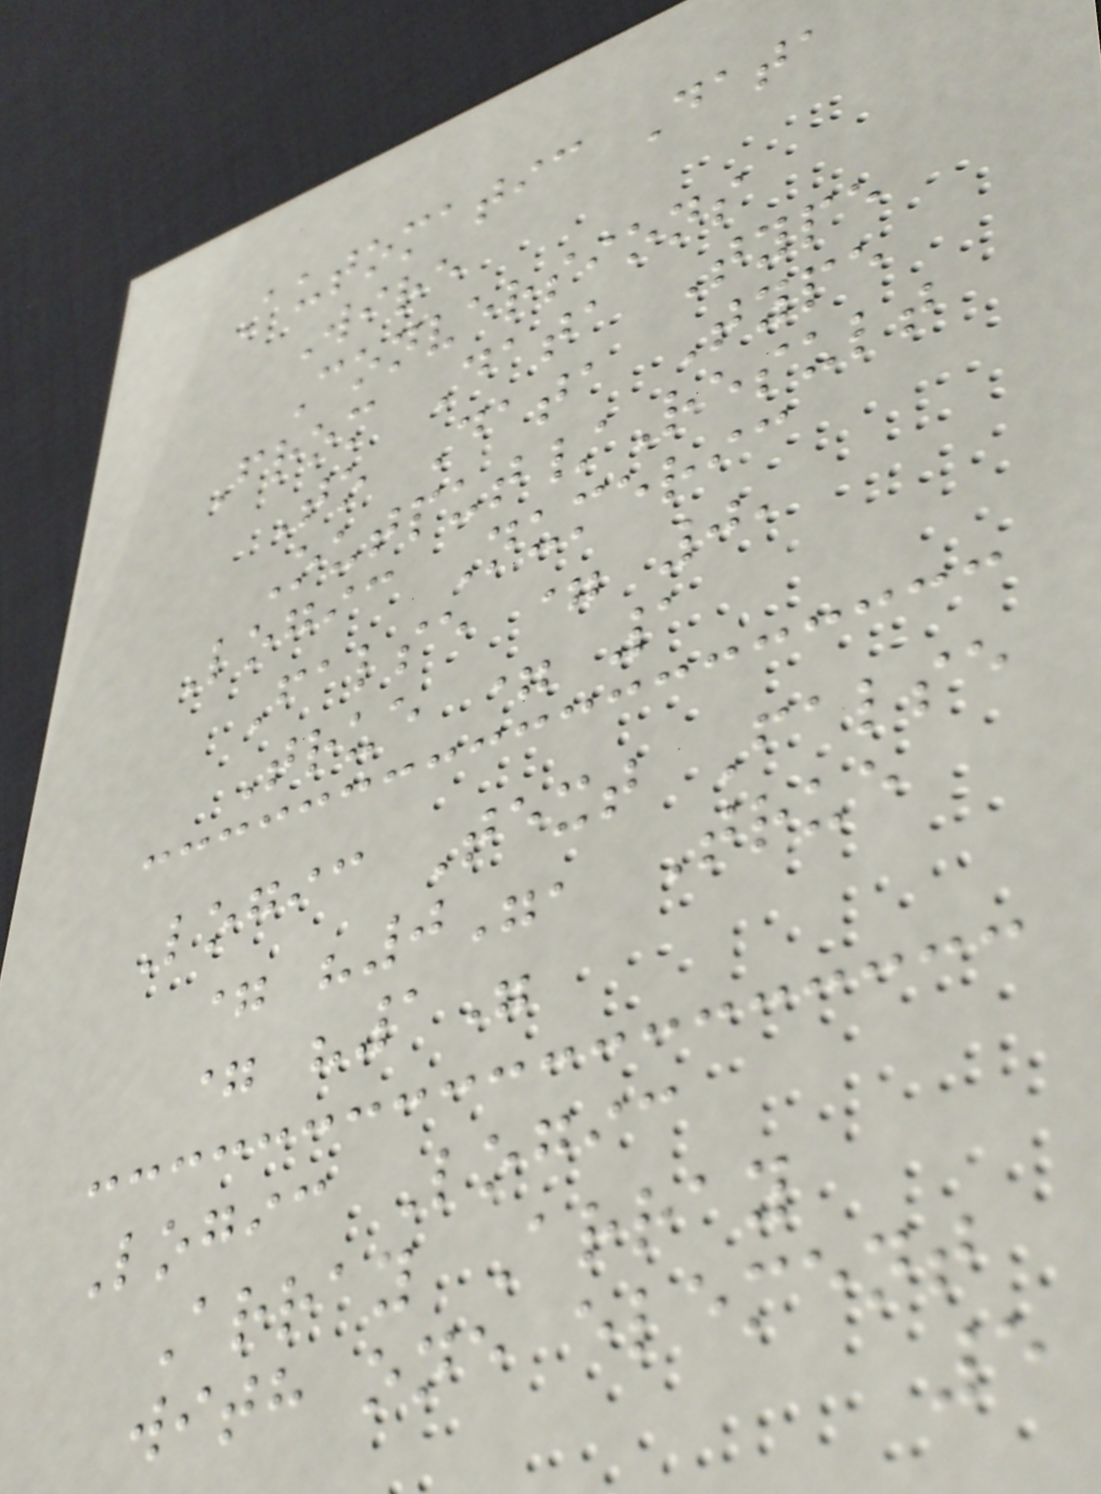Automatic Data
Wire
Conversions
From Data Type
To Data Type
Output/Result
Logic Numeric
False = 0,
True = 1
Logic Text False
= "0", True
= "1"
Logic Logic
Array Array
with one element
5
